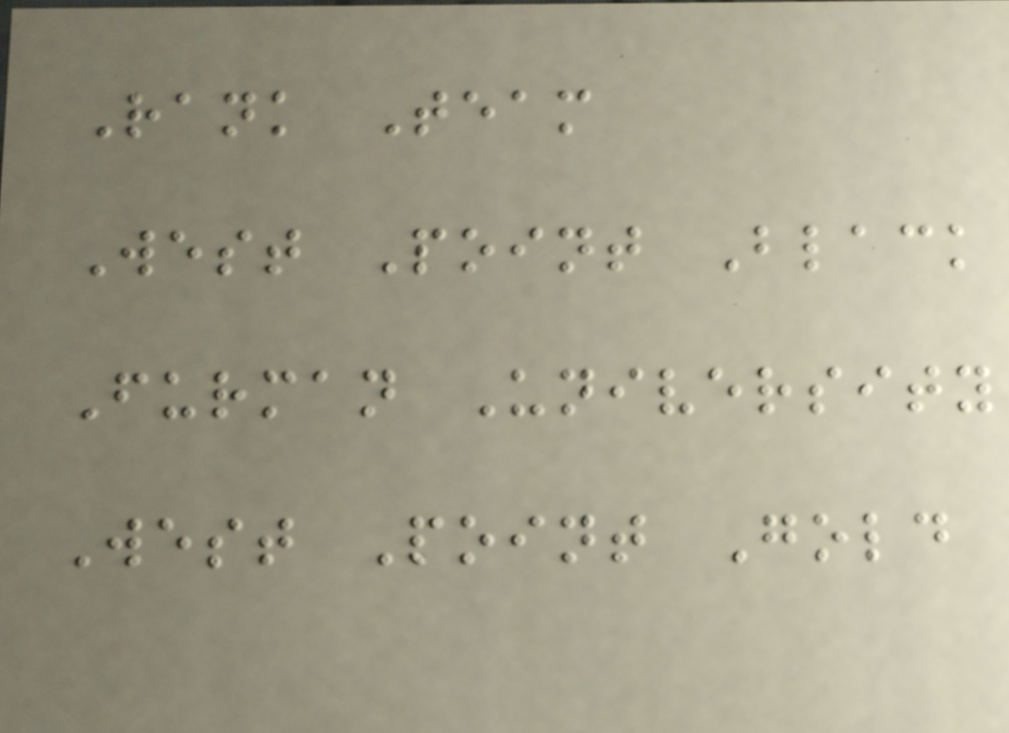Rank Team
West Point Black
Furman University
West Point Gold
